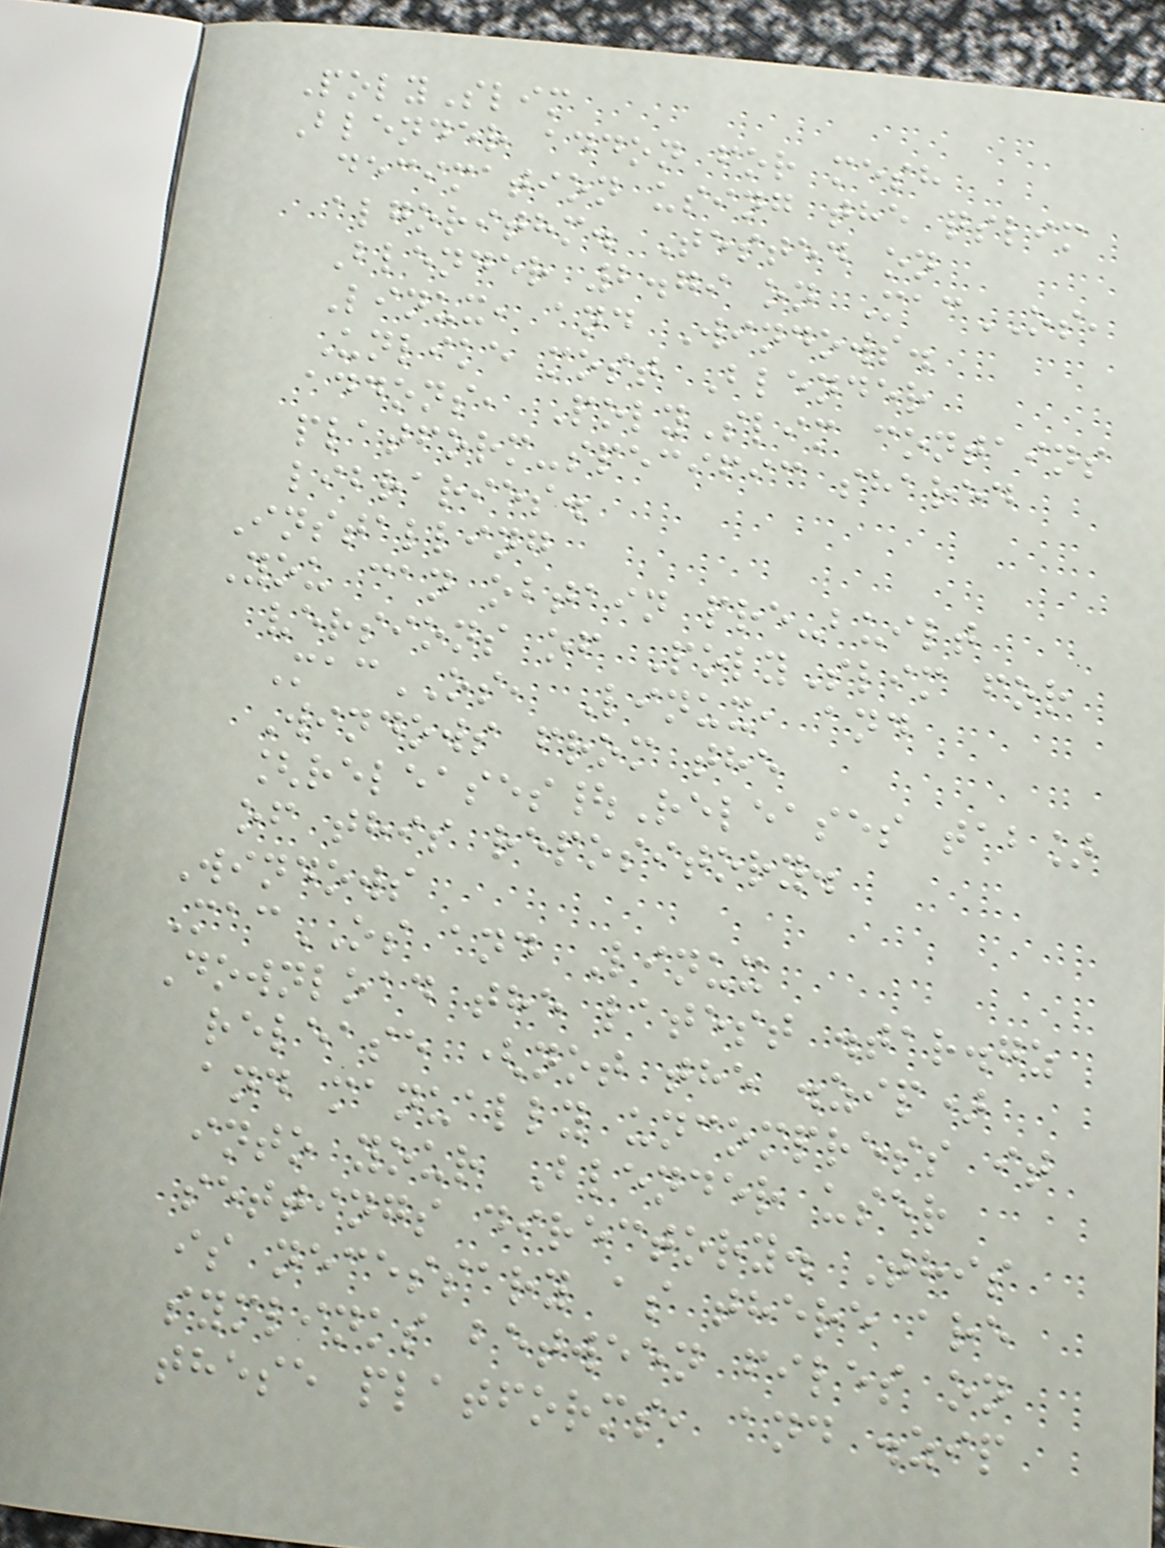PolySlim
Blender addon for mesh
decimation using the qslim
algorithm. Tested on
Blender 2.79 on MacOS,
Linux, and Windows.
Unlike most Blender
addons, PolySlim contains
platform-specific shared
libraries.
Installing
You can obtain pre-built
versions of PolySlim for
MacOS, Linux, and
Windows from the
[releases|Releases tab]
of this repository.
Windows
MacOS and Linux
Download the latest .tar.gz
release (not the .zip)
and manually uncompress it
into your Blender user
settings directory. This
is necessary as there are
symlinks between files on
these platforms, and .zip
